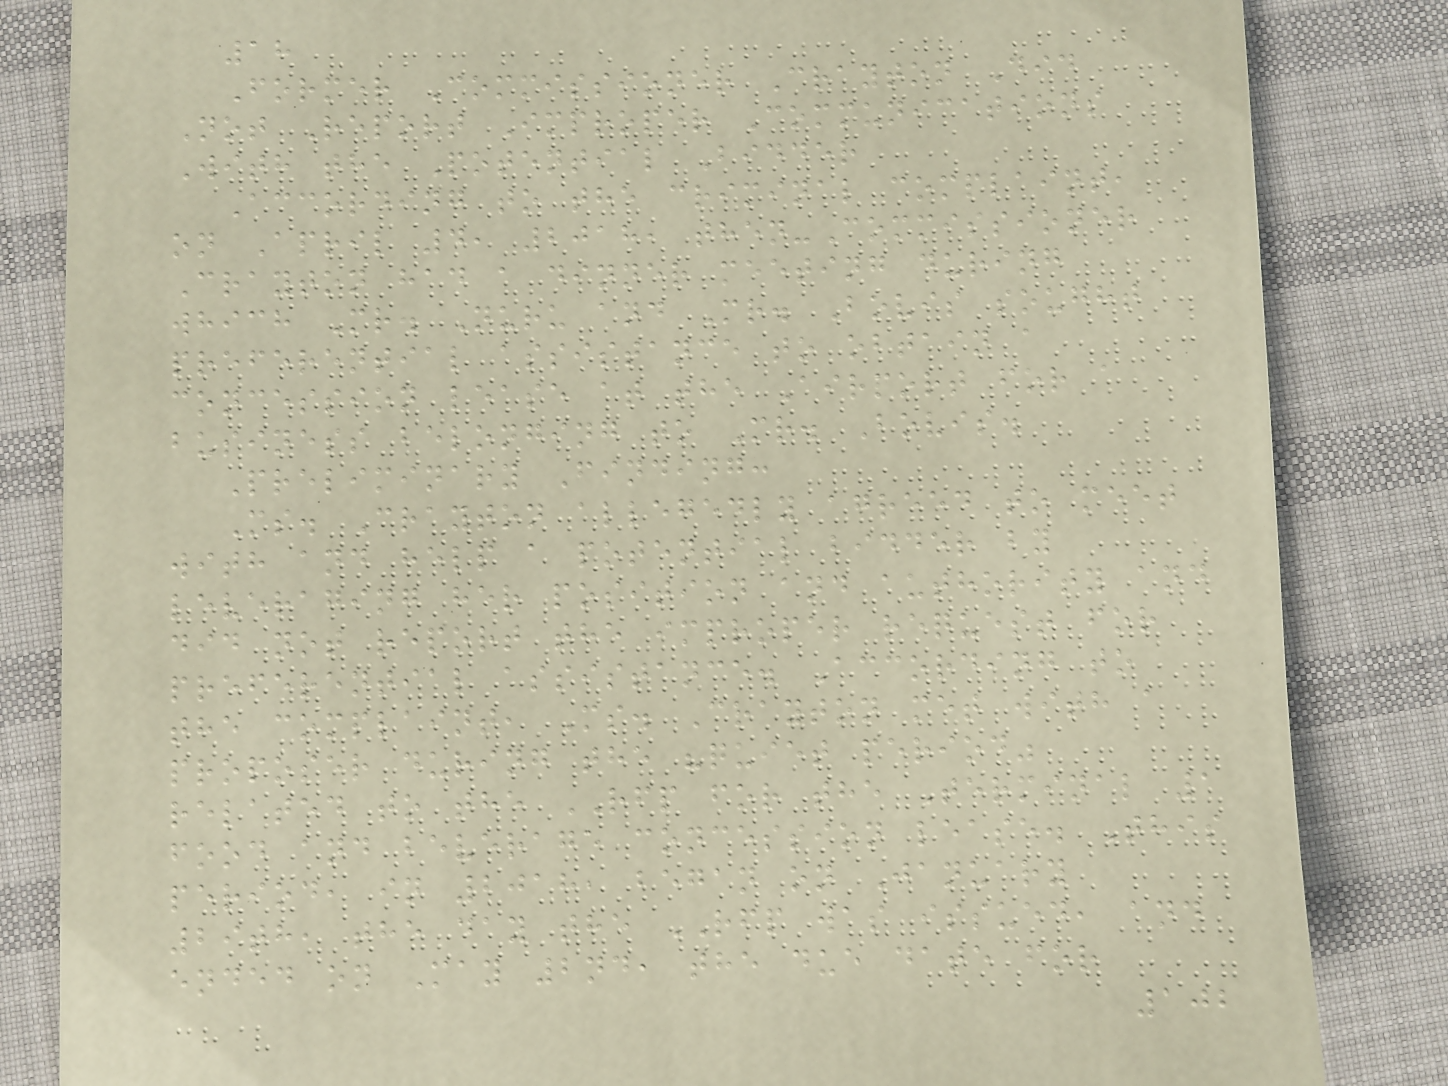18
Former Commissioner Crayton Did
Not Report Improper Communications
With the Potential Bidder
According to the criminal complaint,
on April 4, 2018, then-Commissioner
Crayton had a dinner meeting during
which Mr. Nuru and Mr. Bovis sought
preferential assistance to obtain a
concession lease at the Airport for a
business belonging to Mr. Bovis.
Preliminary Finding:
Ms. Crayton allegedly agreed to meet
with and help a potential bidder by
leveraging her position and authority and
did not report the improper request for
preferential assistance. According to
the complaint, Ms. Crayton met with a
proposer during the "quiet period"
related to the RFP for the Terminal 1
food and beverage concession lease. This
period, in 2018, began on January
29th, the day the RFP was issued, and
ended on May 2nd, the due date for
102
